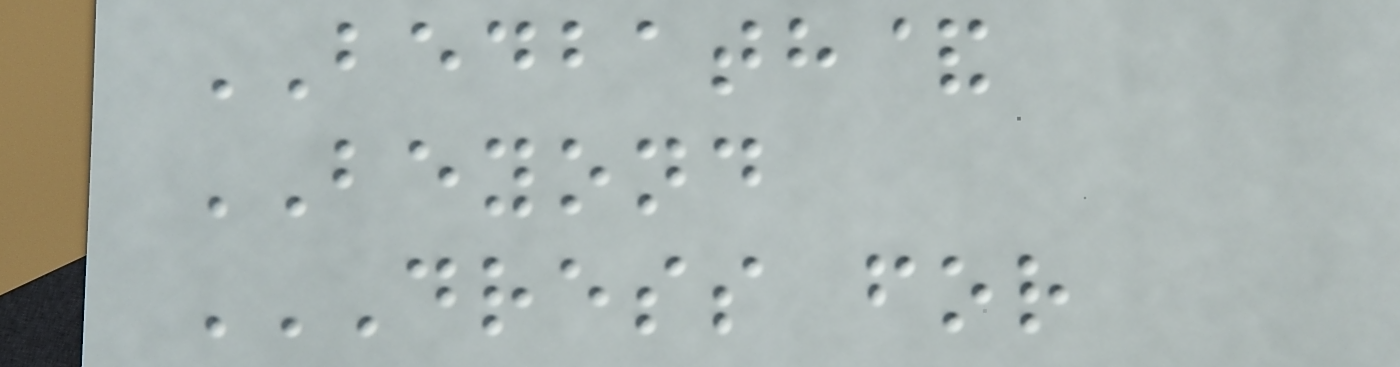BEDBATH&
BEYOND
DRESS FOR
